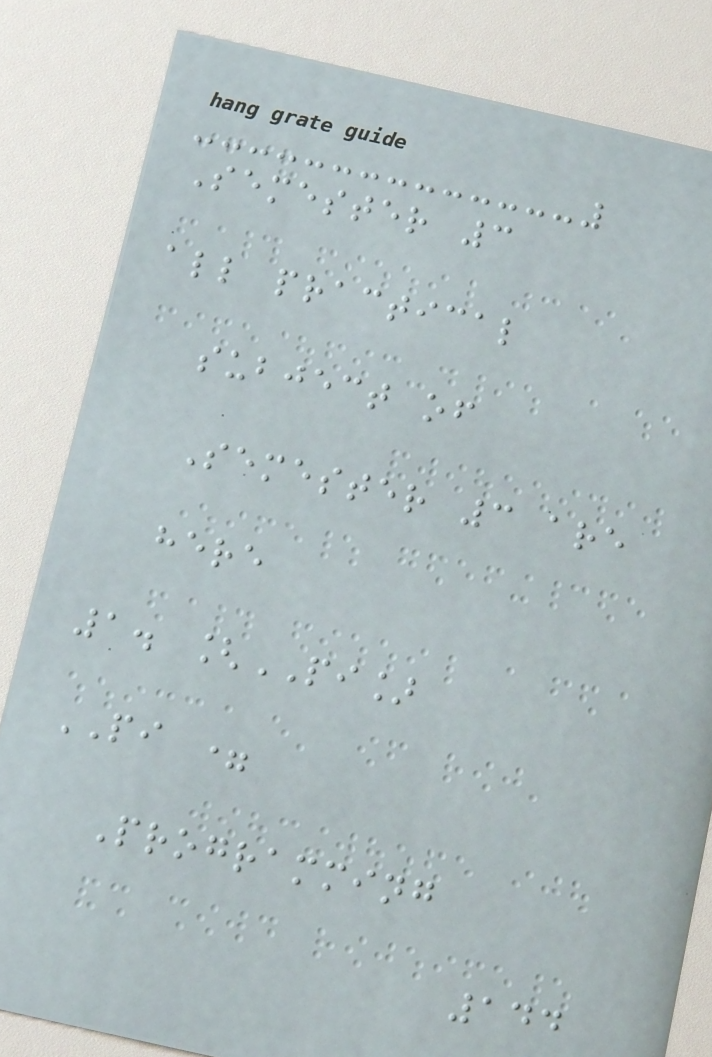Semester 3
all practical
subject of
Semester 3 are
here
1. [PI]
PI =
Programming
144
